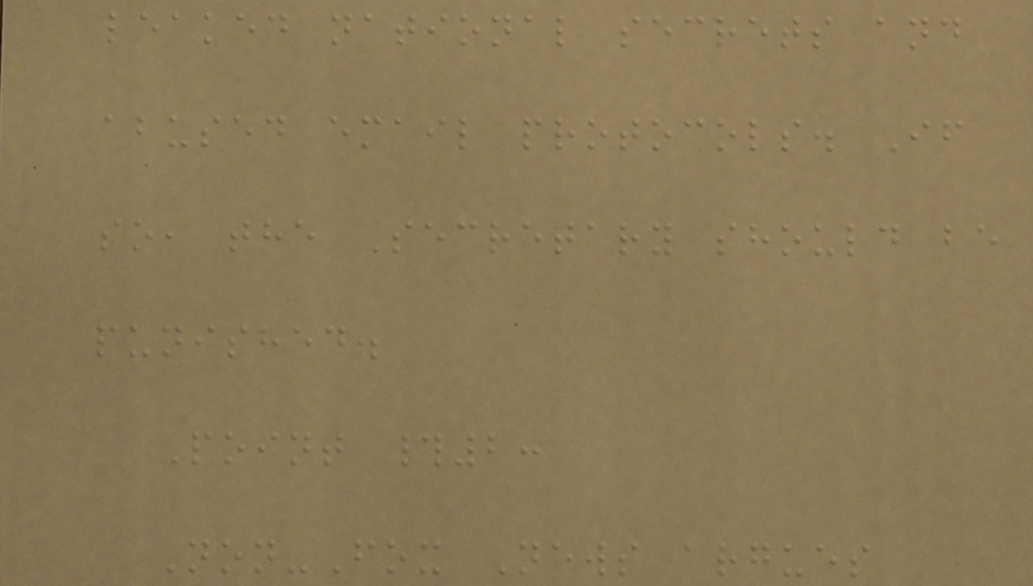leaked national secrets and
abused email protocols. If
so, the Secretary should be
punished.
Point #2:
Non-Fox News argues
